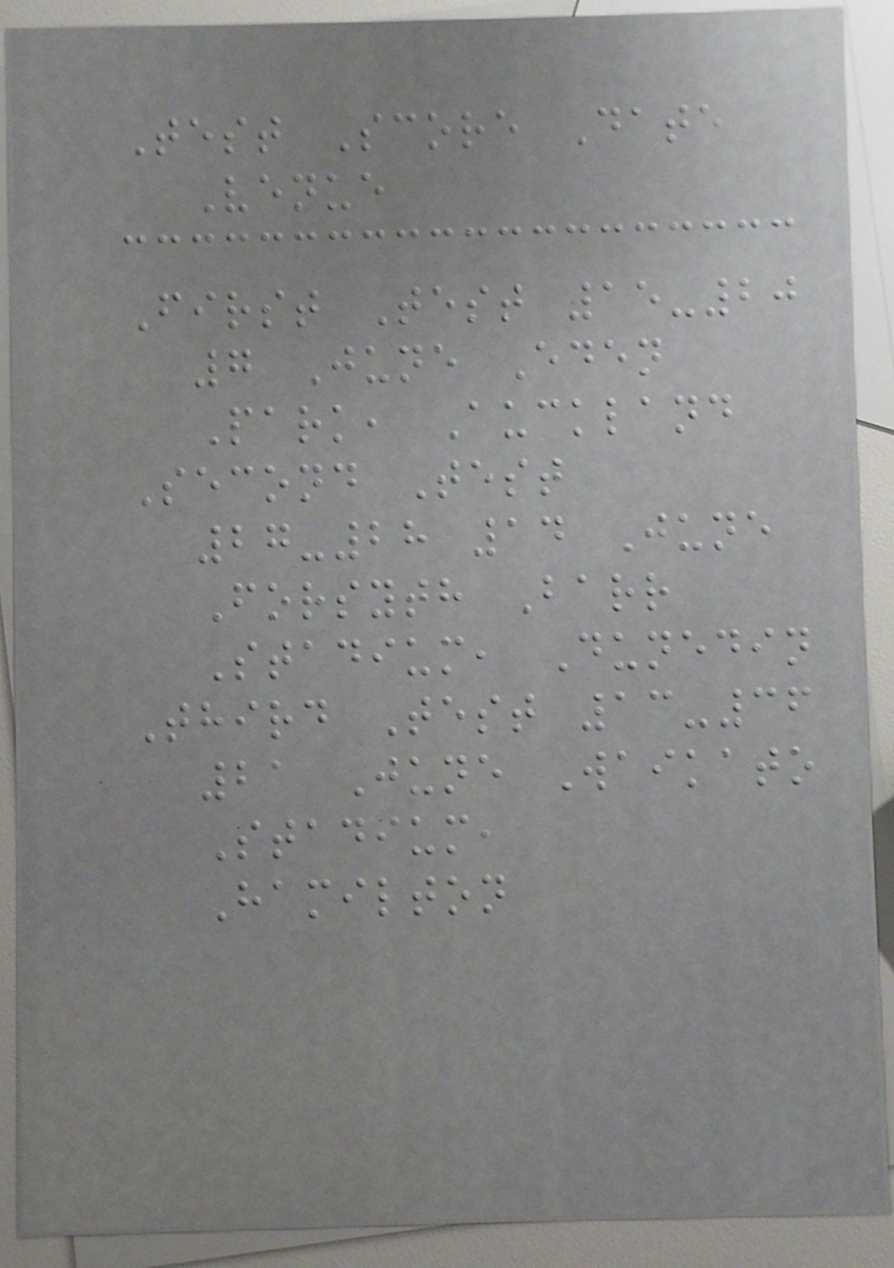Test Score Date
Venue
First Test 15-20
7 June Eden
Park, Auckland
Second Test
27-28 14 June
Forsyth Barr
Stadium, Dunedin
Third Test 13-36
21 June Waikato
Stadium,
Hamilton
